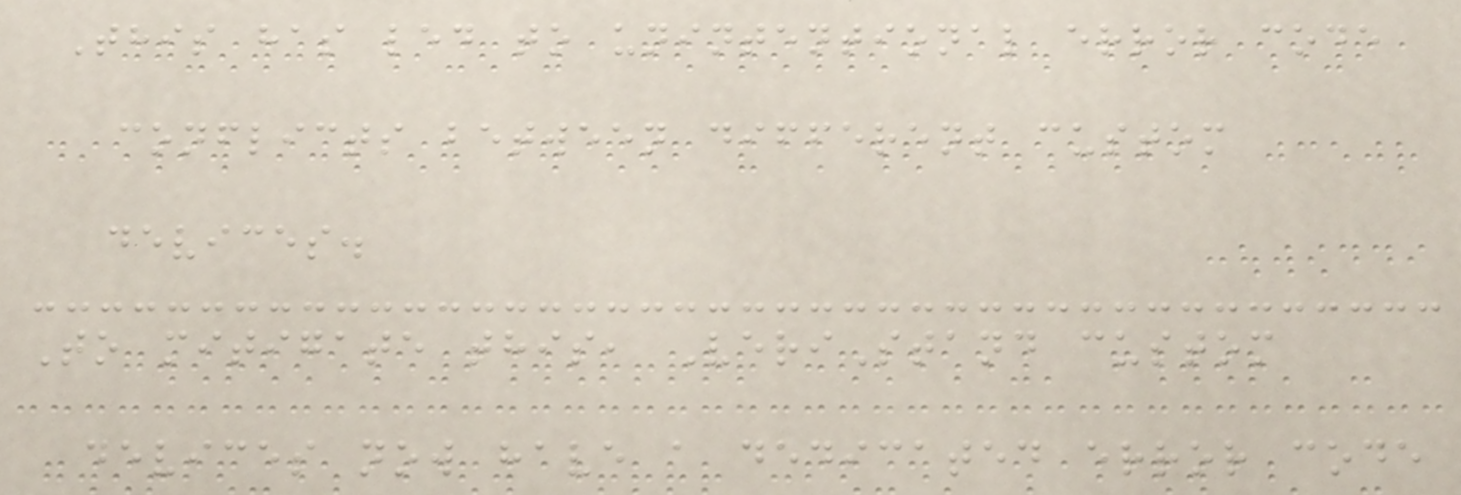This has led to unintentional error code
conflicts between different custom
devices.
To mitigate this, VeriStand custom
devices now have a dedicated error code
